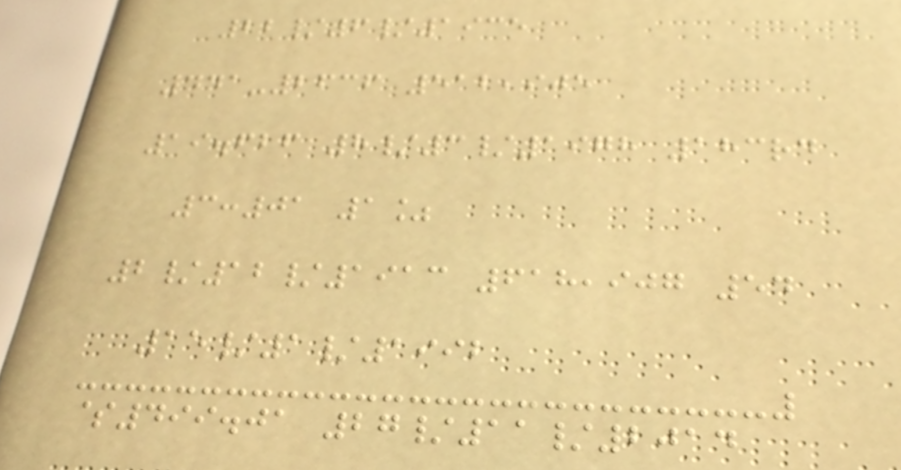22/6/1935
441-2636 512,905
19.626 8/3/1978 183rd
3:01 1%
2/12/1913 618,907 54
15/1/1992
$499.01 27/11/2014
